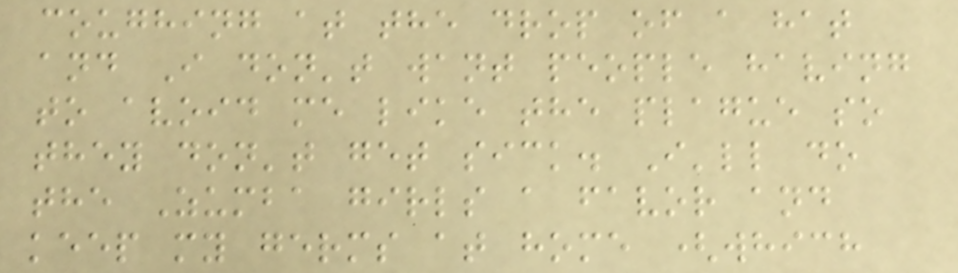coughing at the drop of a hat
and I don't want people having
to avoid me like the plague so
they don't get sick. I'll do
the Zumba girls a favor and
keep my germs at home (which
